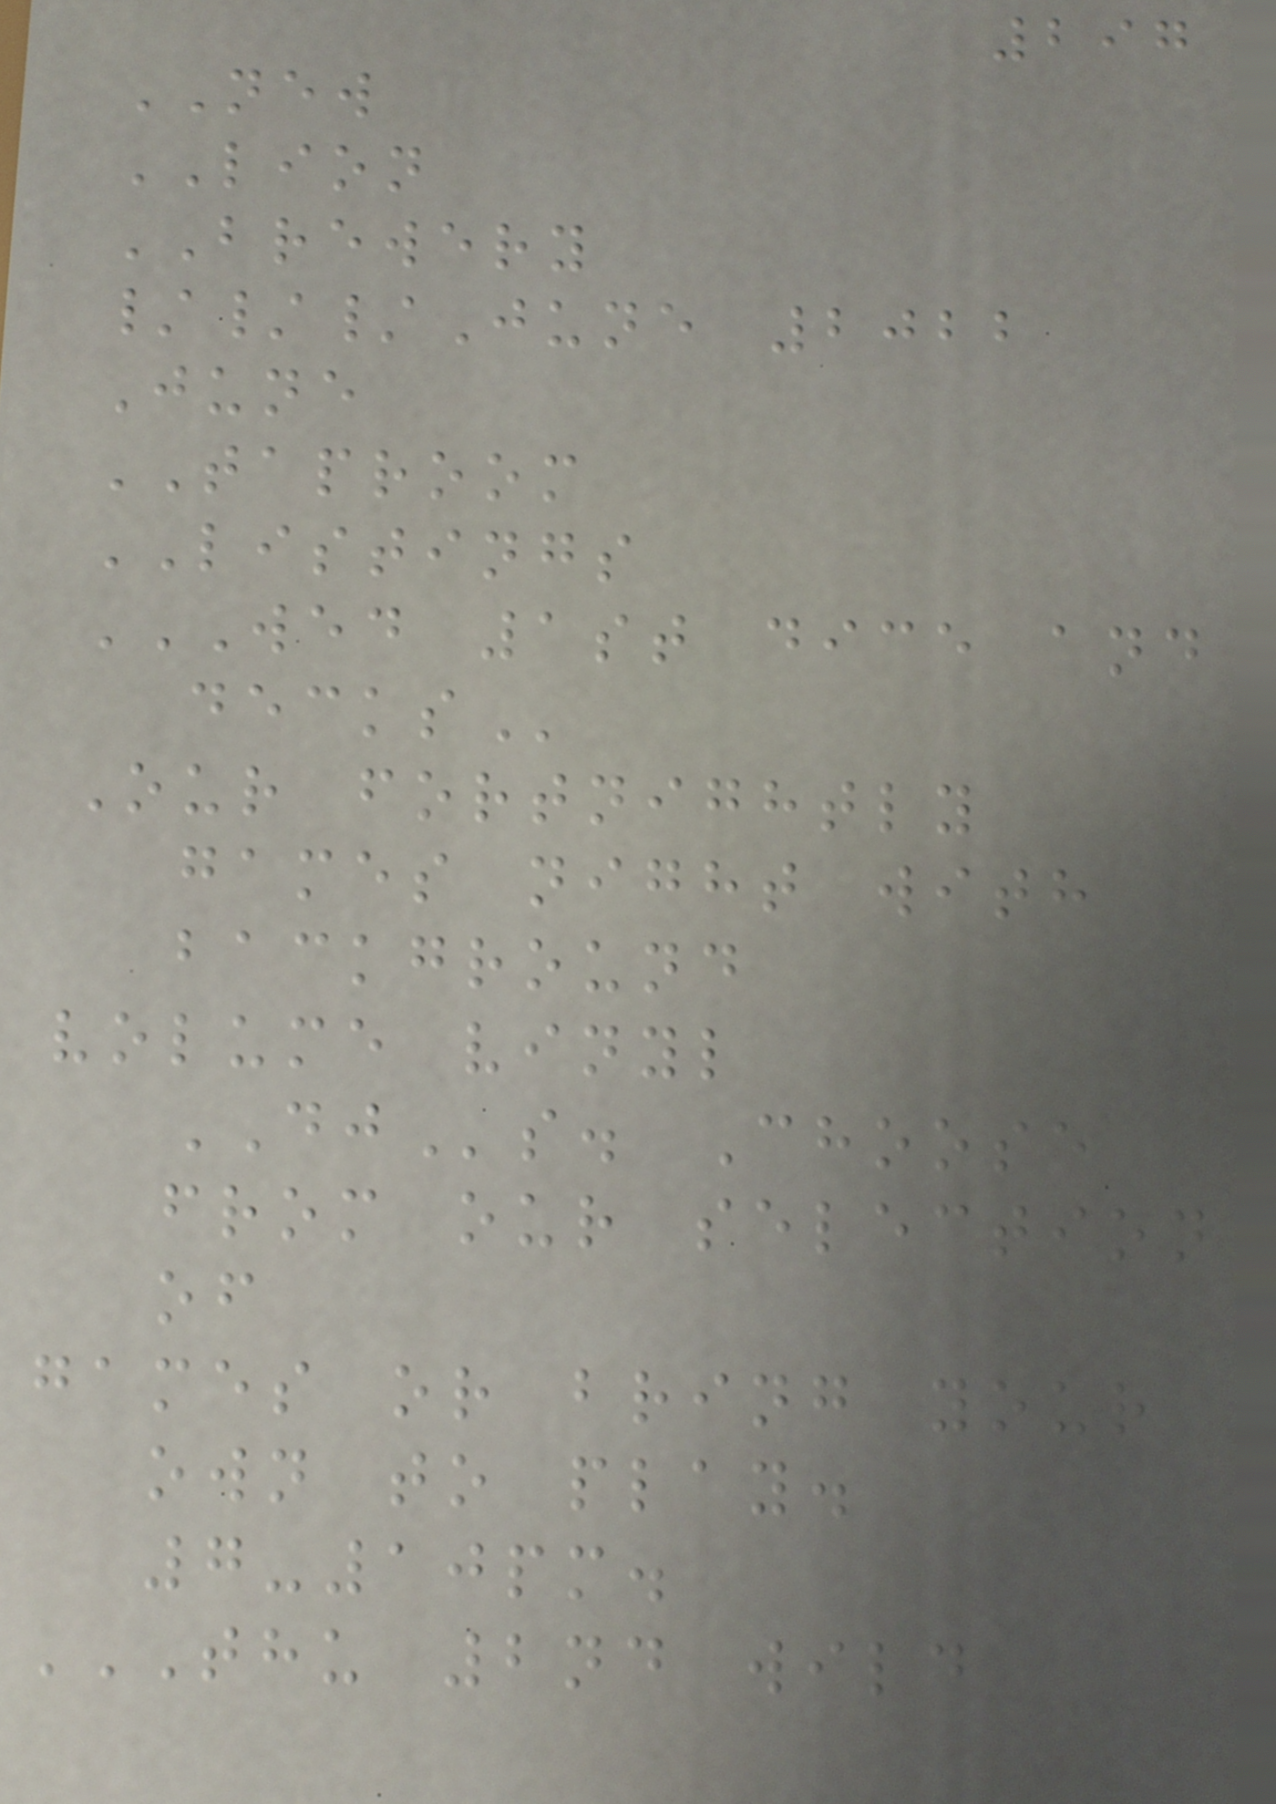297
NEW
LION
BREWERY
///June 2022
June
TAPROOM
LISTINGS
WED 1ST DICE AND
DECKS
Our fortnightly
games night with
background
volume vinyl
DJs. Choose
from our selection
of
games or bring your
own to play.
7-10pm.
THU 2ND WILD
